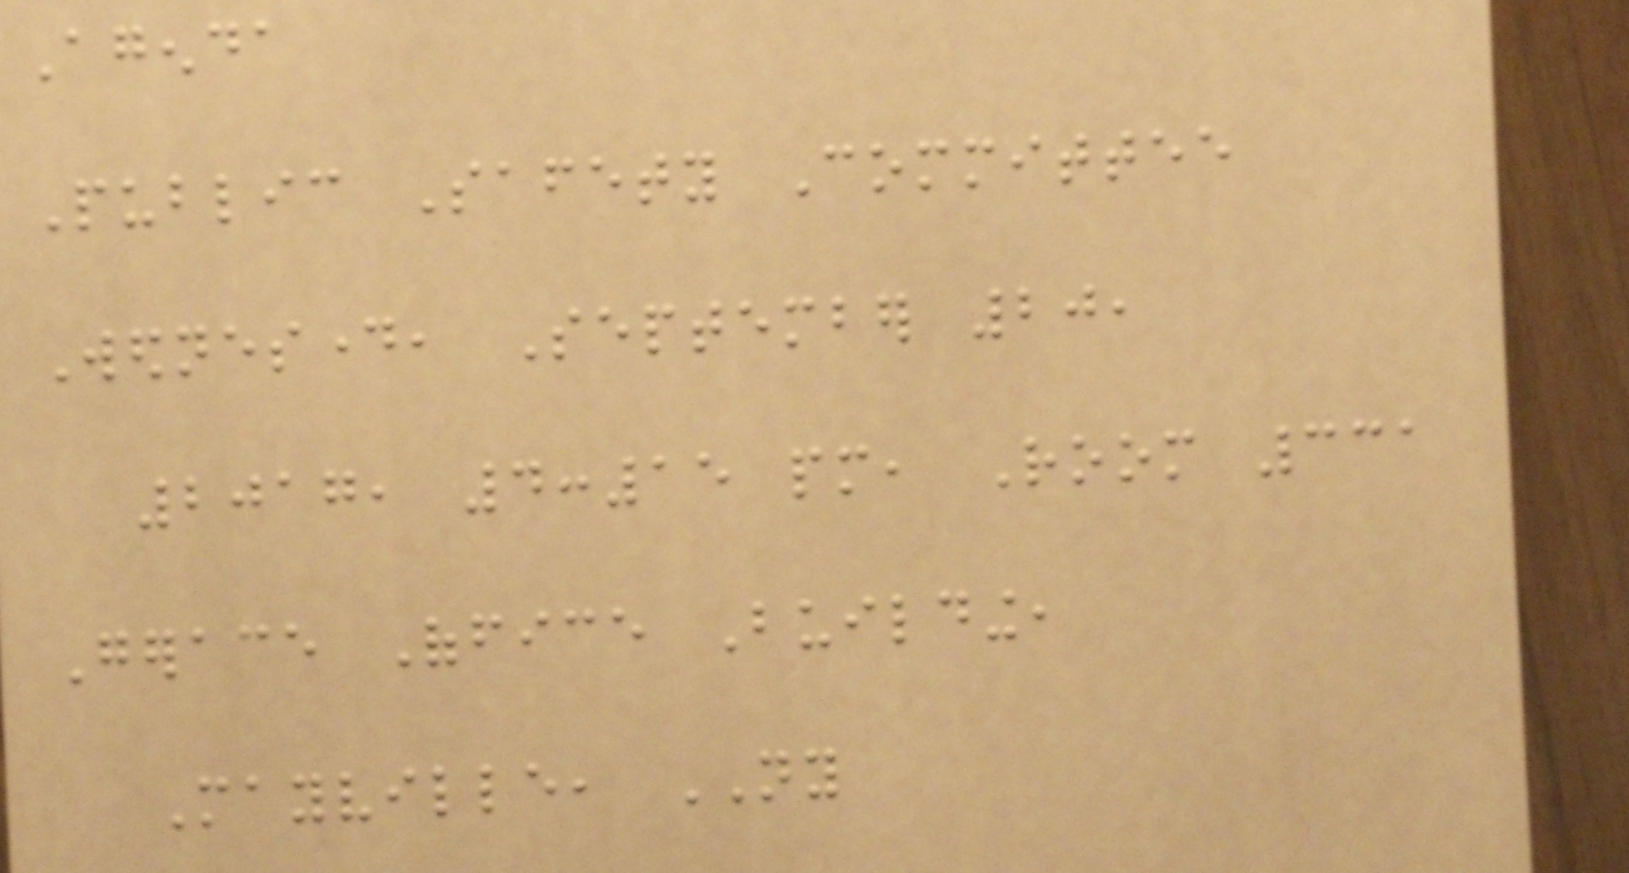Agenda
Public Safety Committee
Wednesday, September 20,
2017, 4:15 pm, Room 331
Gerace Office Building,
Mayville, NY
